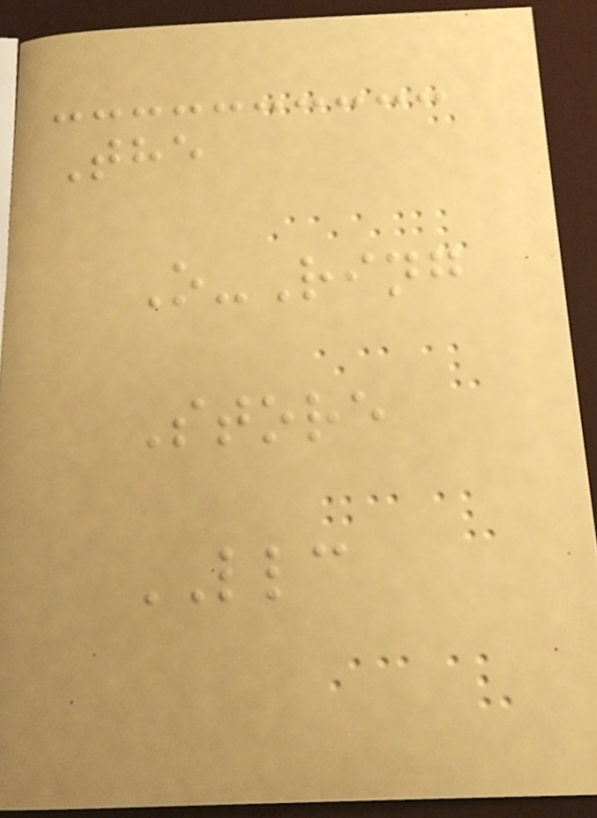The
O-Ring
Store
LLC
